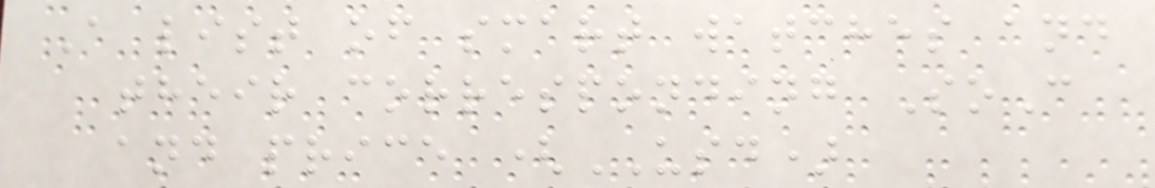A list of smart watches and
their corresponding SoC
and price (USD)
